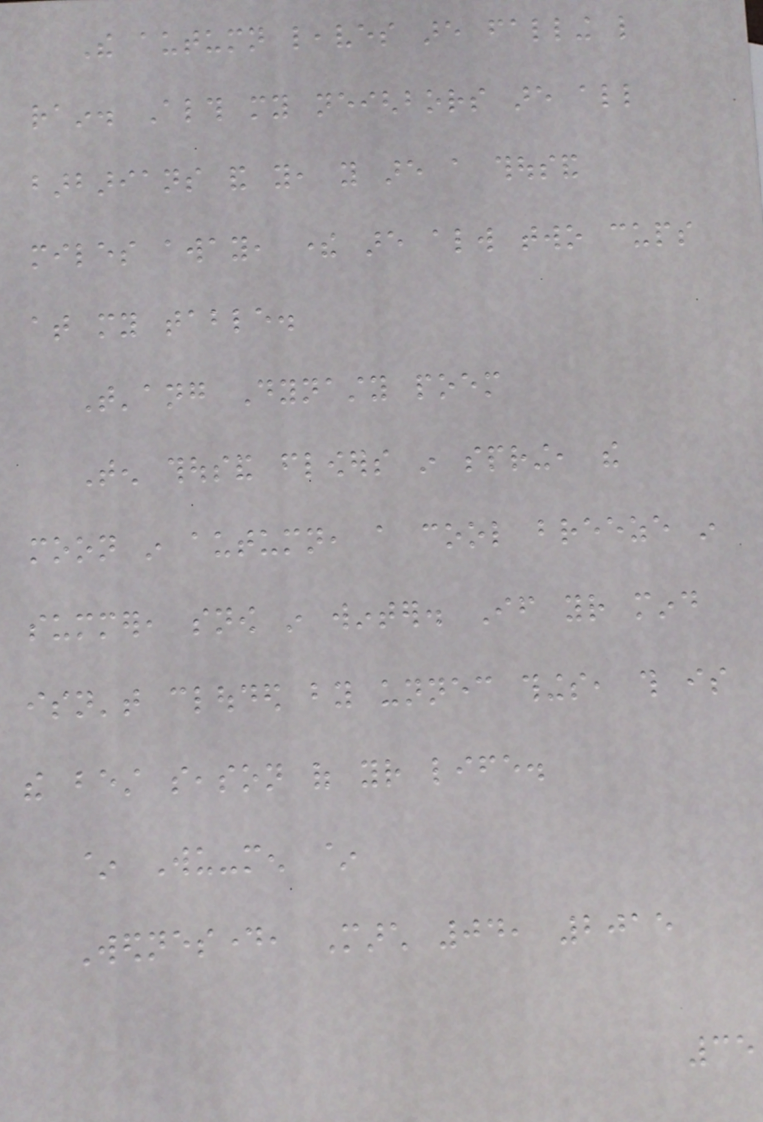The autumn leaves are falling like
rain. Although my neighbors are all
barbarians and you, you are a thousand
miles away, there are always two cups
at my table.
T'ang Dynasty poem
Ten thousand flowers in spring, the
moon in autumn, a cool breeze in
summer, snow in winter. If your mind
isn't clouded by unnecessary things, this is
the best season of your life.
~ Wu-men ~
Wednesday, March 04, 2015
35
